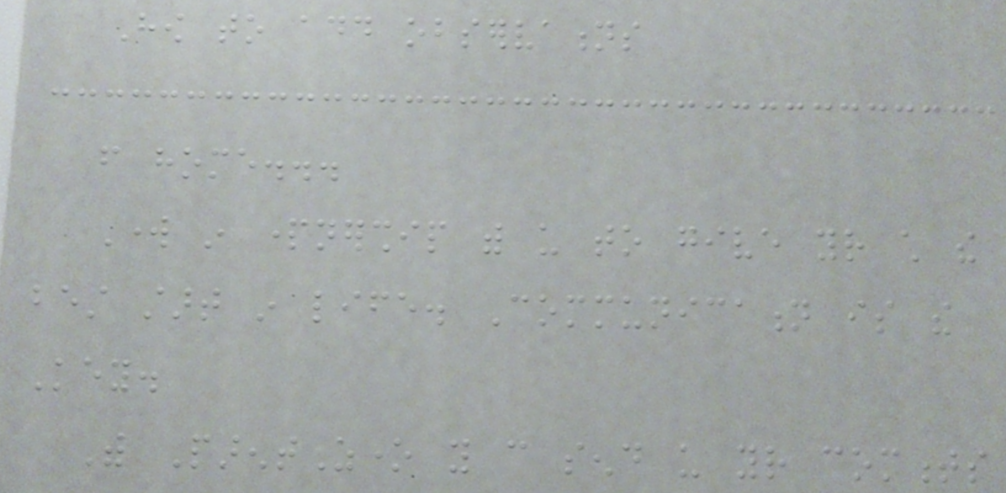How to add observations
from home...
Work in partnership with us to give your child the
best start in life. Communication is the
Key.
With ParentZone you can send us your comments
